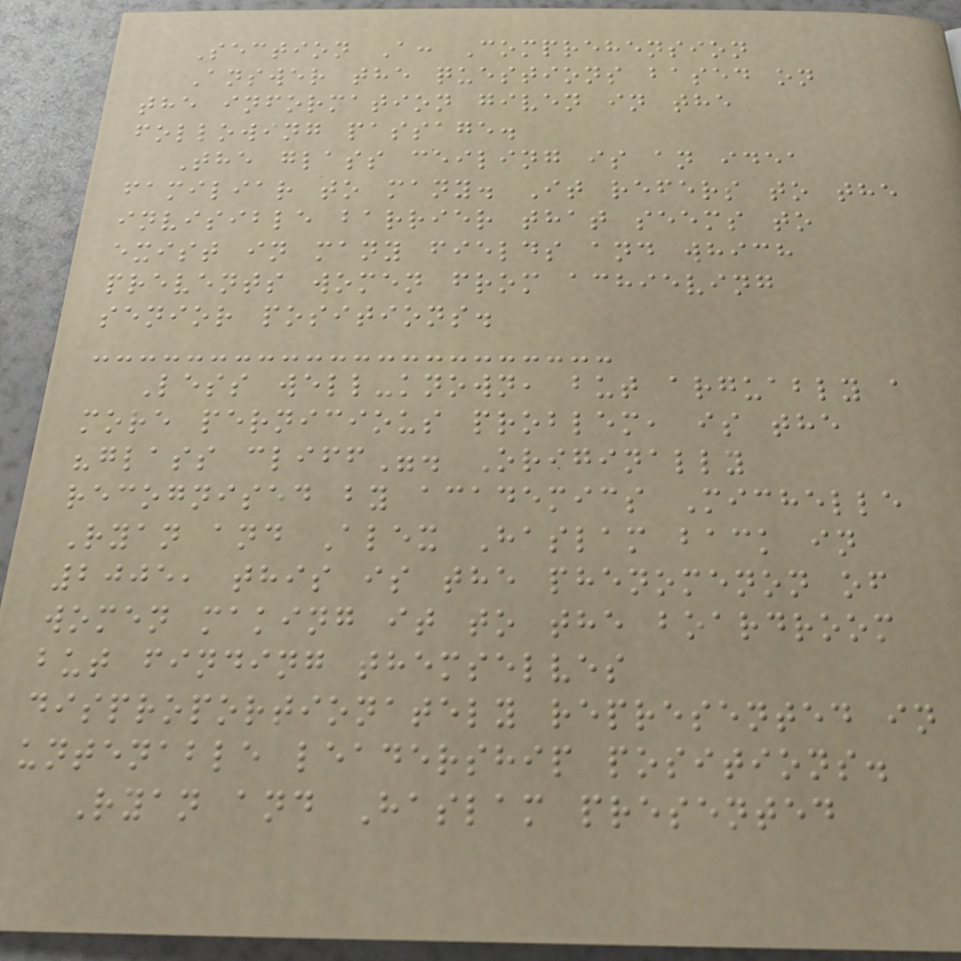Section A: Comprehension
Answer the questions based on
the information given in the
following passage.
The glass ceiling is an idea
familiar to many. It refers to the
invisible barrier that seems to
exist in many fields and which
prevents women from achieving
senior positions.
Less well-known, but arguably a
more pernicious problem, is the
"glass cliff". Originally
recognised by academics Michelle
Ryan and Alex Haslam back in
2005, this is the phenomenon of
women making it to the boardroom
but finding themselves
disproportionately represented in
untenable leadership positions.
Ryan and Haslam presented
